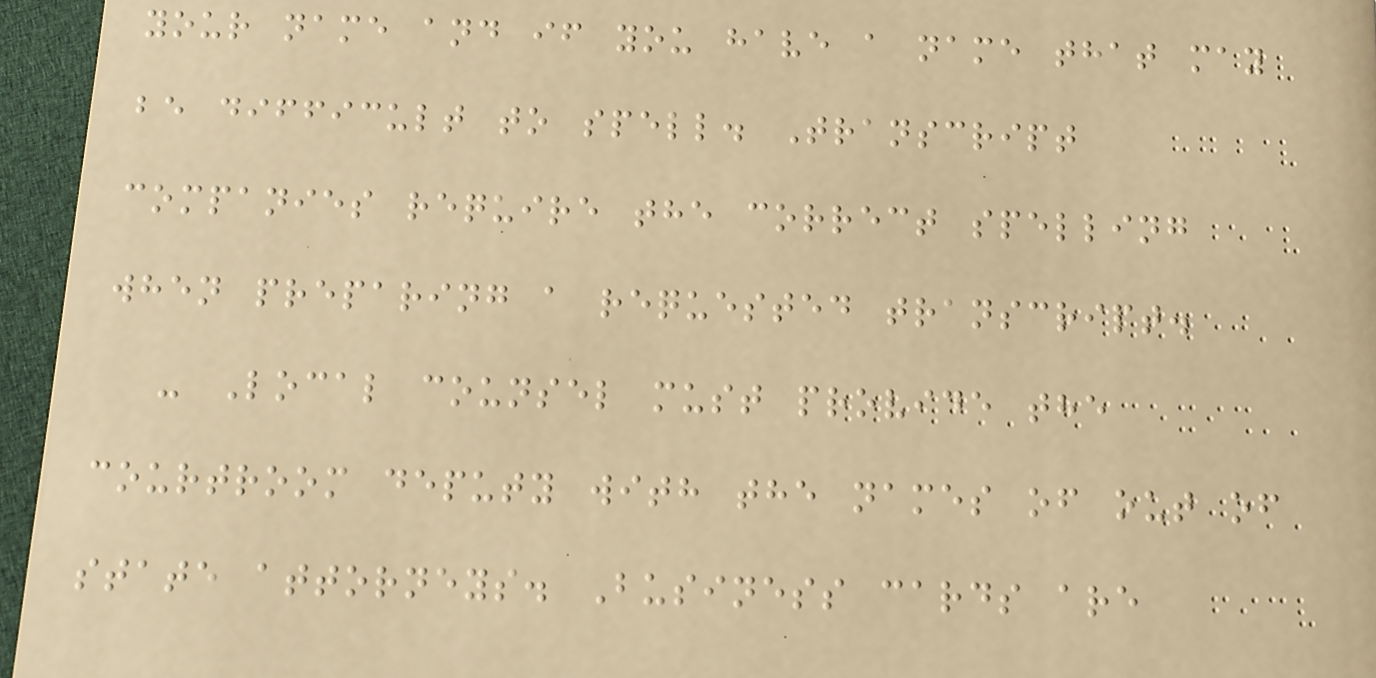your name and if you have a name that may
be difficult to spell. Transcript
companies require the correct spelling
when preparing a requested transcript.
- Local counsel must provide the
courtroom deputy with the names of out of
state attorneys. Business cards are
